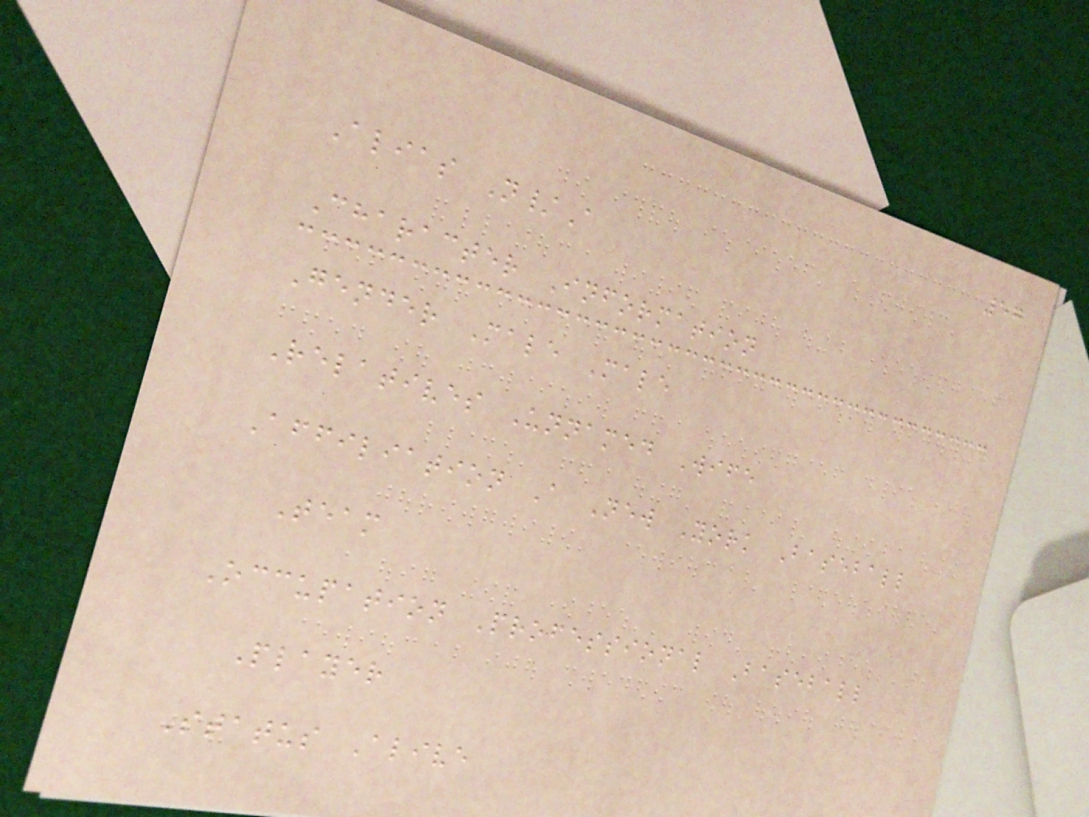57
Alias N/A
Character Information
Gender Male Male
Relatives Unnamed Wife
Affiliation A New York Baseball
Team
Occupation Professional Baseball
Player
Status Alive
